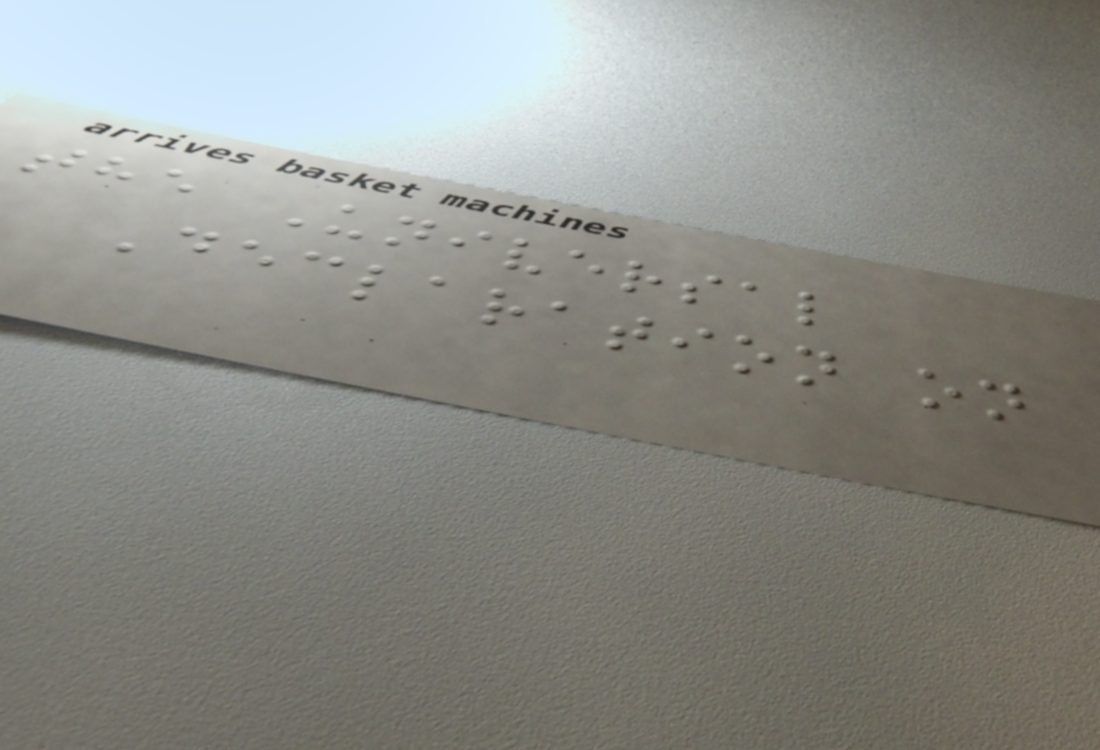the Universal
Declaration on
